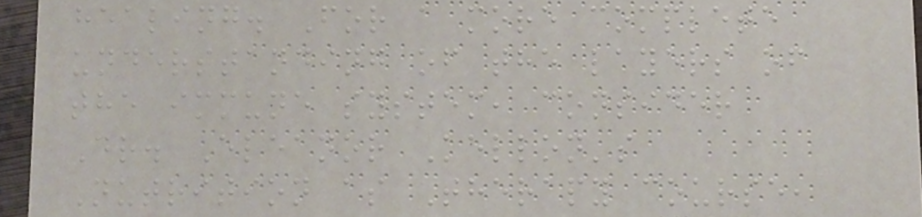healing. For a more complete
understanding of the layers of
the immune system, consider
Dr. Eleanor Kellon's
Nutrition as Therapy course,
